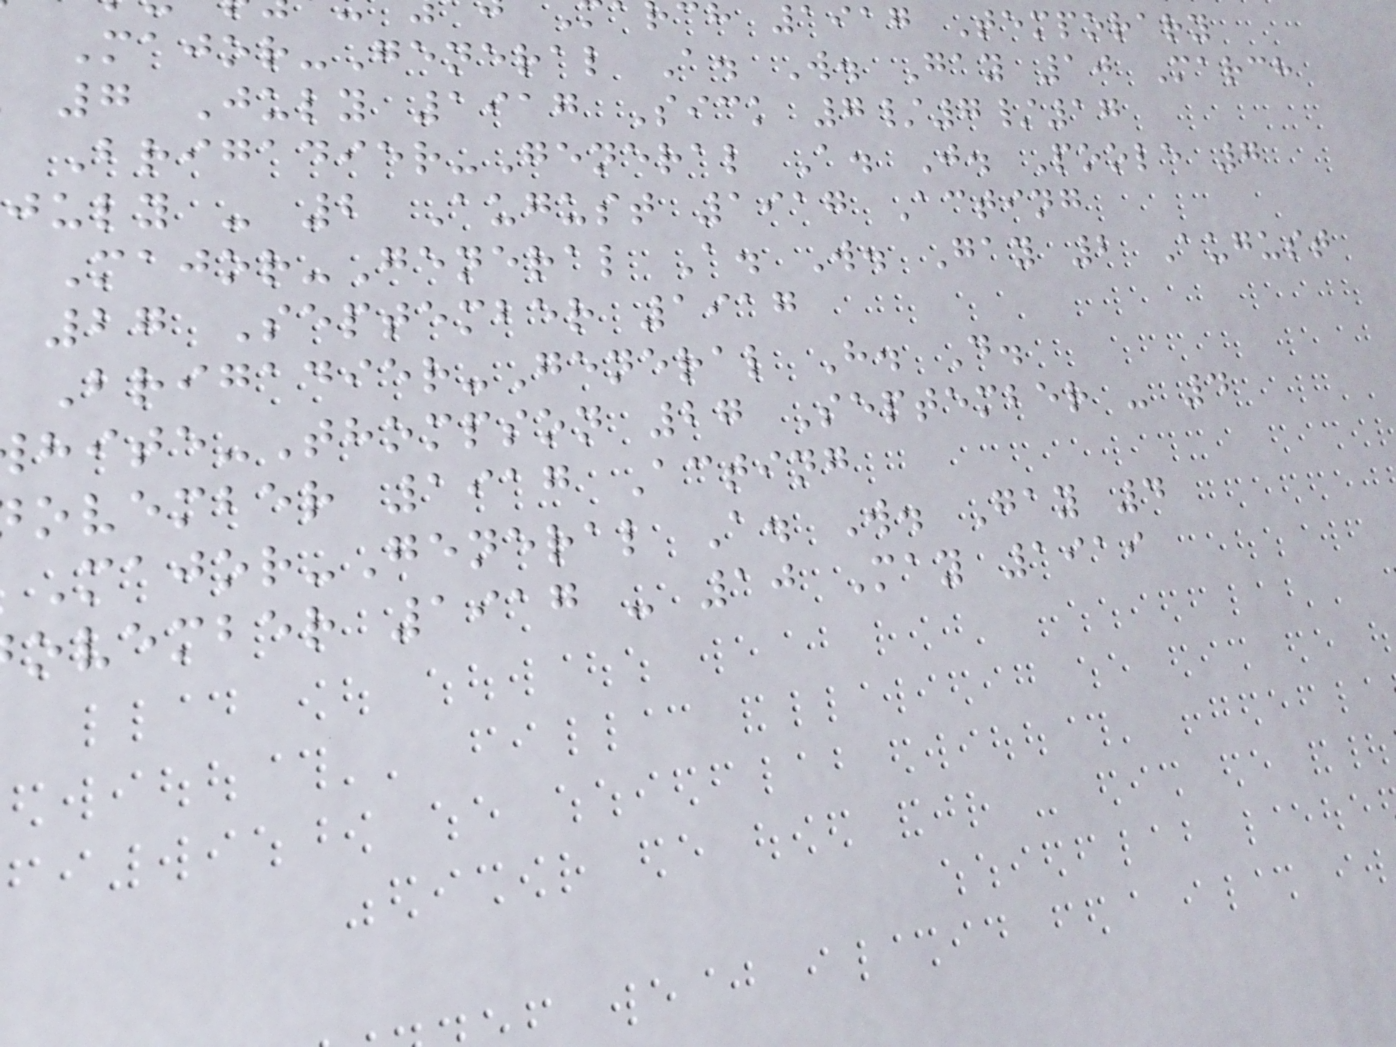ch 1917 Temporary
Major-General A. W. Gay 10 March
7 July 1917 Sick 7/7/17
Brigadier-General A. J. Poole 7
july - 2 August 1917 Acting
Major-General A. W. Gay 2 August
27 September 1917
Brigadier-General H. D.
hite-Thompson 27 September - 4
ovember 1917 Acting
Major-General A. W. Gay 4
ovember 1917 - 10 May 1919
